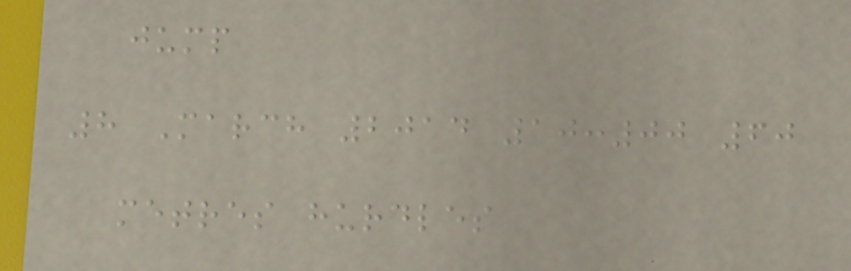jump
8 March 2014 10:00 60
metres hurdles
